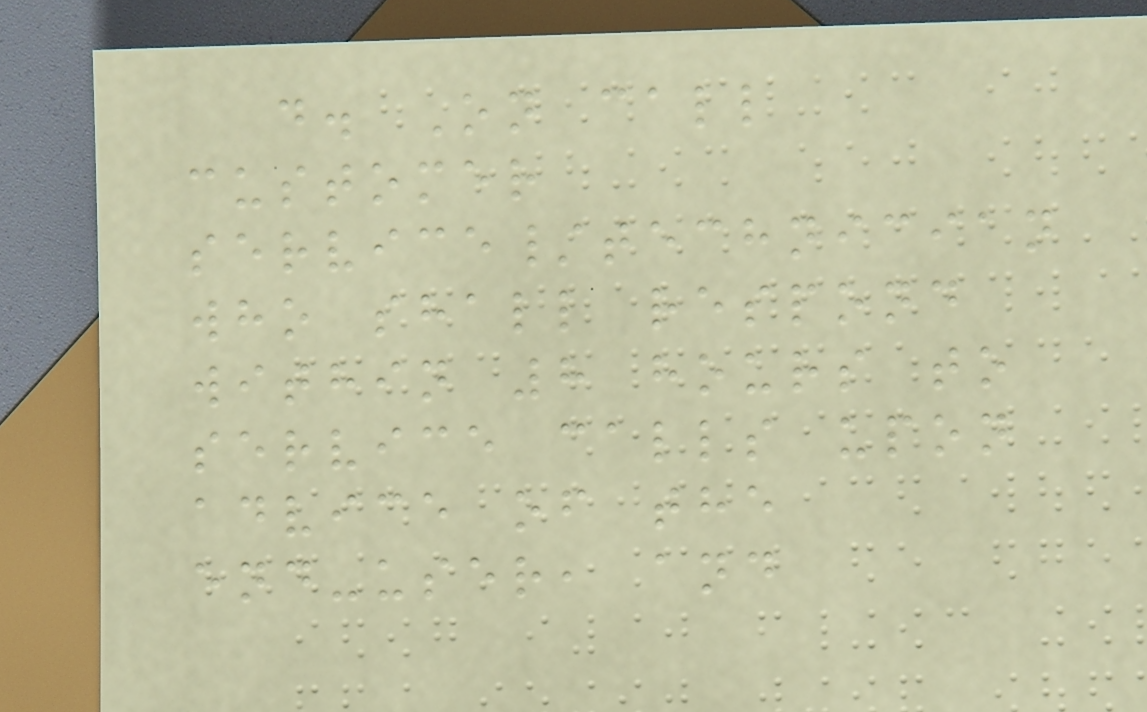d. On call
customer
service/technician
who shall respond
within 8 hours to
service calls upon
advice of the
end-user, and
